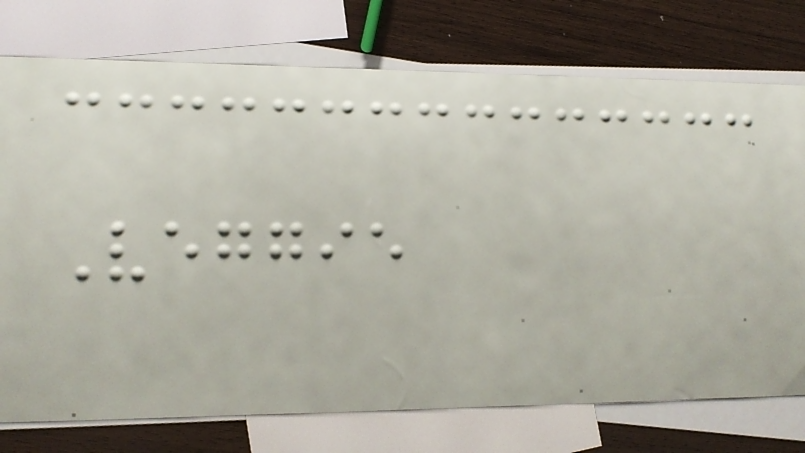Veggie
